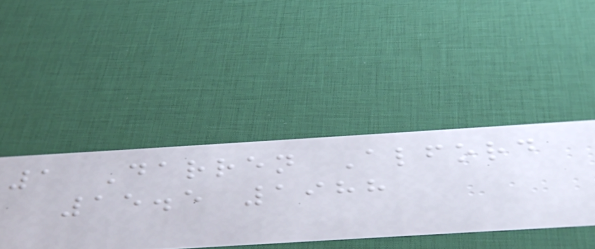1 Darren Alford
15.5 1988
